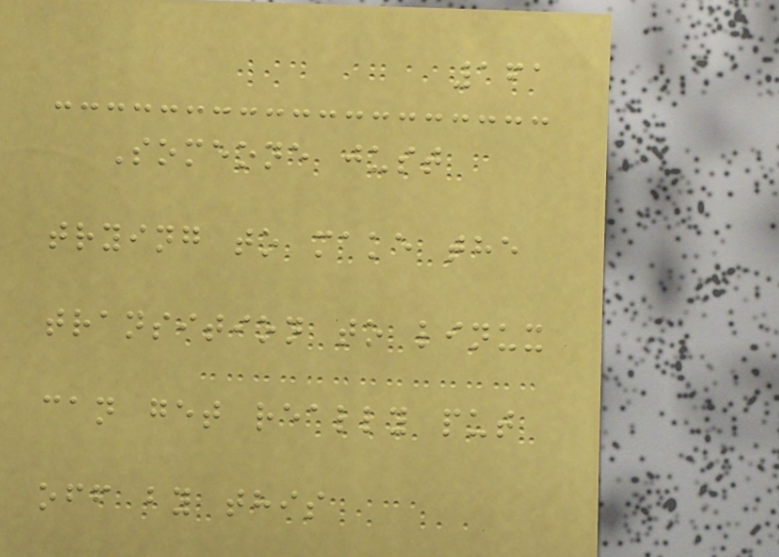161
Someone just
trying to make the
transition to linux
can get really put
off by this
